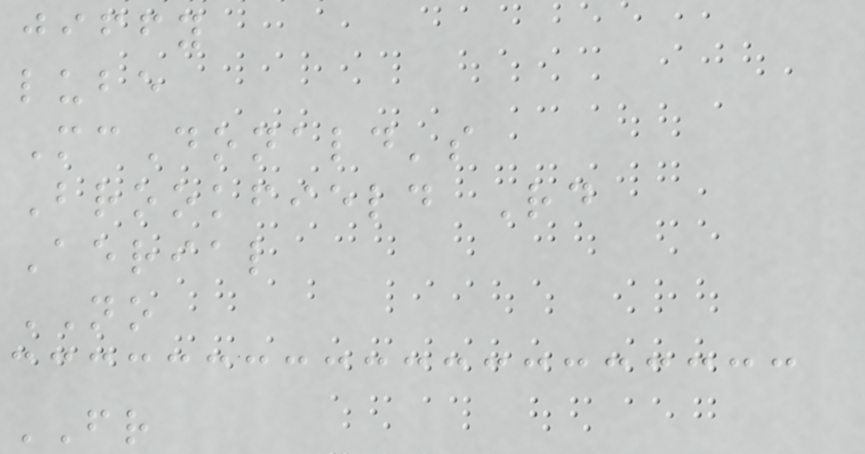jiffy
lube
McDonald's
Brookfield Rd
Aerial
NO
FR
